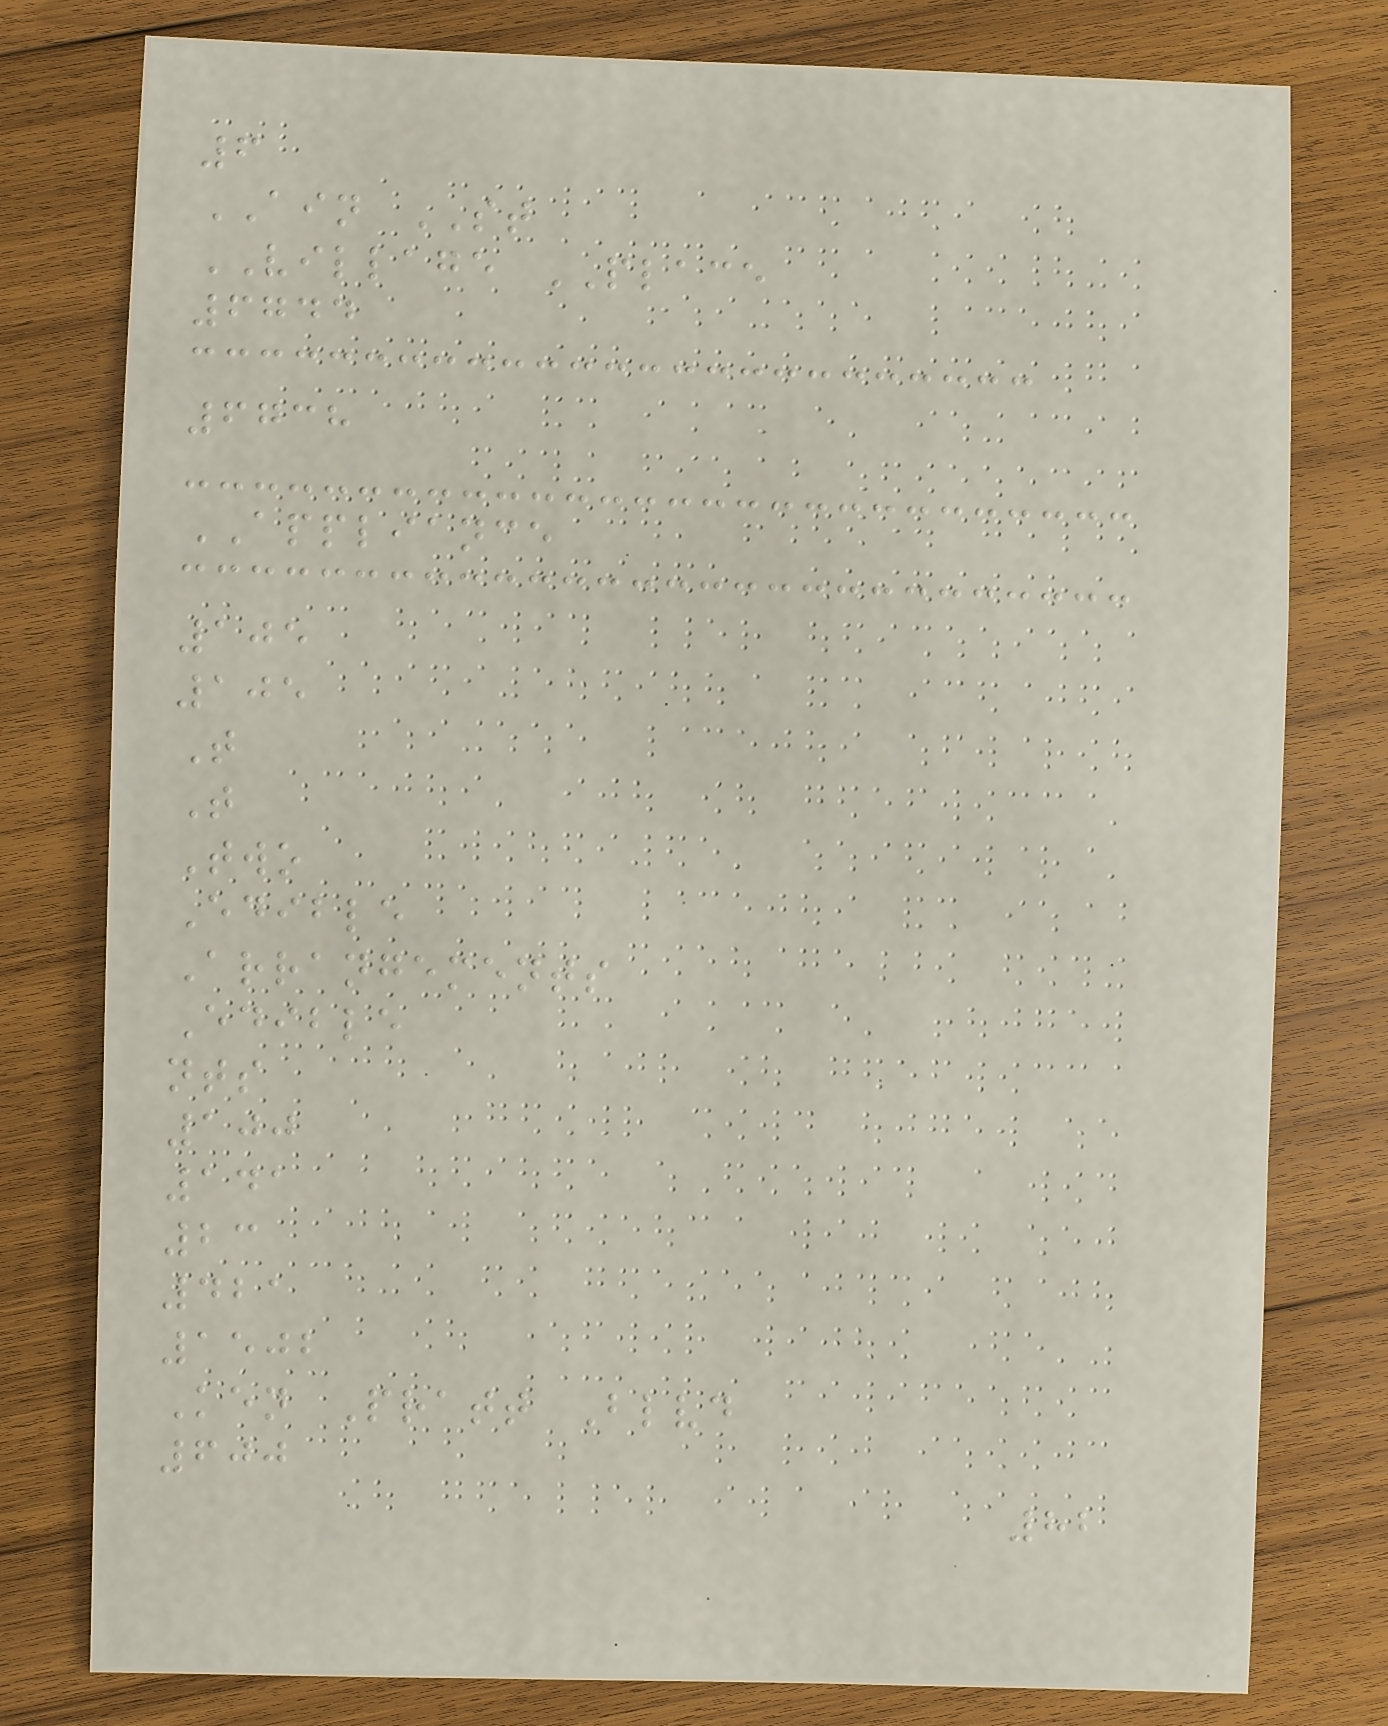6
AIN ST
VILLAGE PLACE
6744
6738
APPLIANCE
105
105
T
T
Two
Edible
Arrangements
Edible
nts
100
141
23
421
1502
Ken Pratt Blvd
600
82
